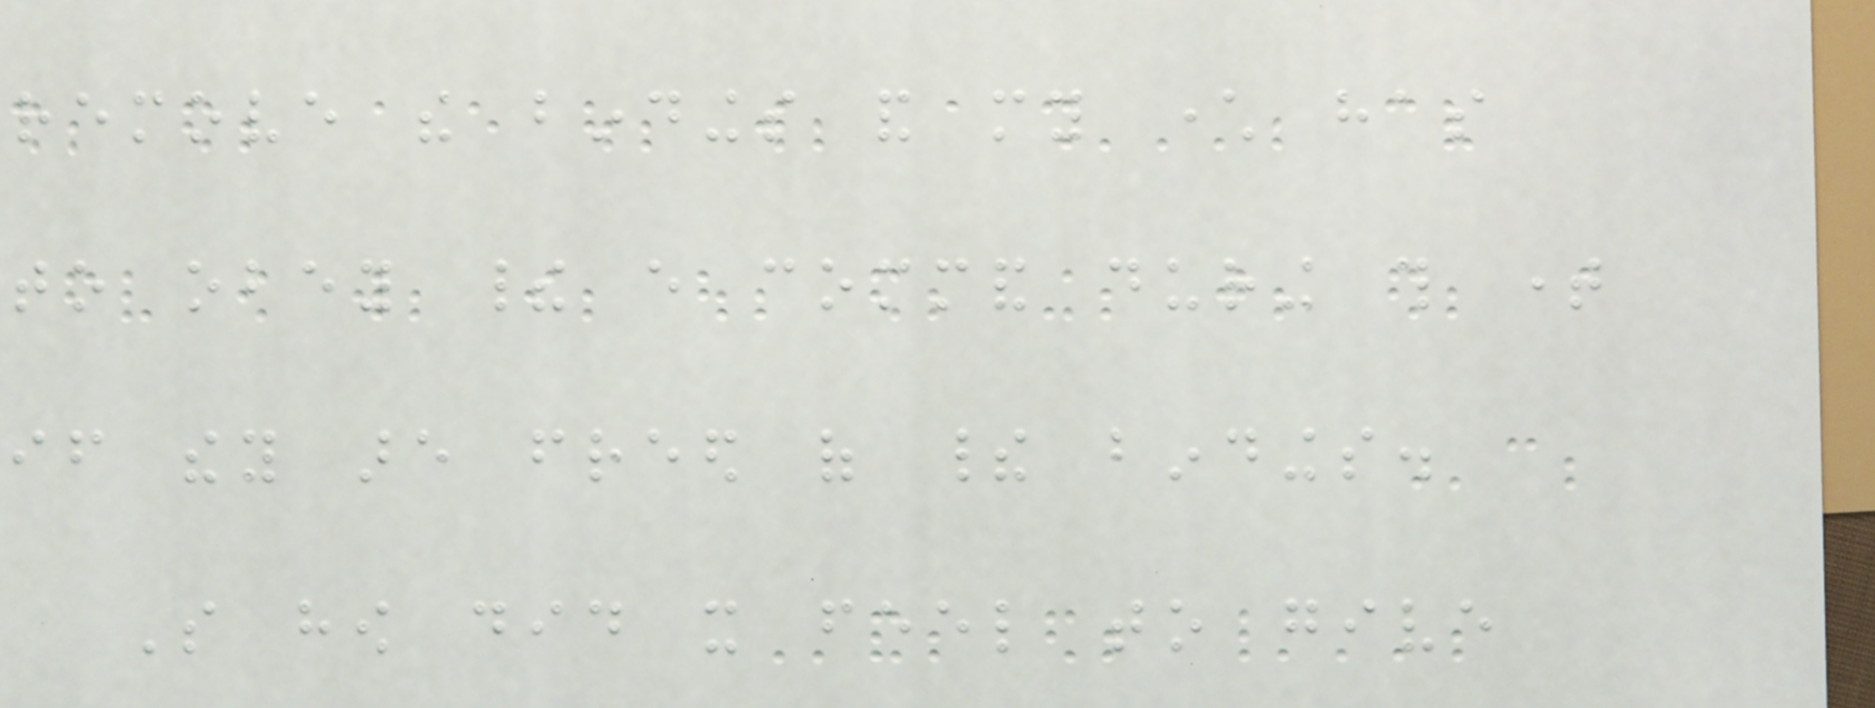remove the bindings and my character has
to obey their every command during this time
if they are freed of their bindings.
So how did it feel to give
